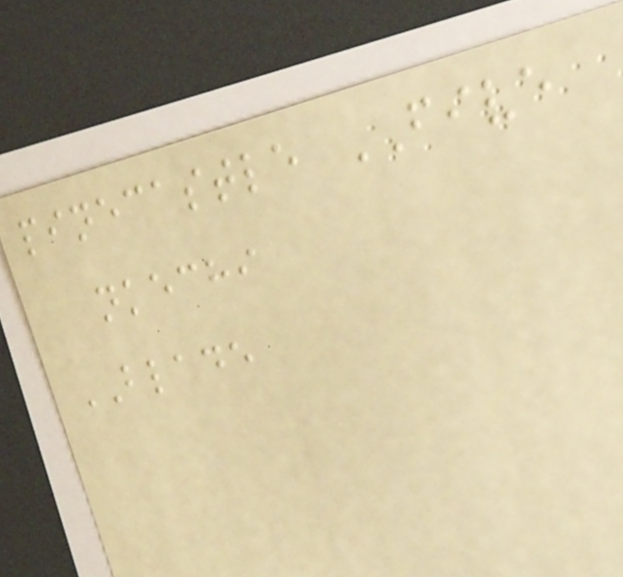pinecastle FIVE
nkechi
BLADE
